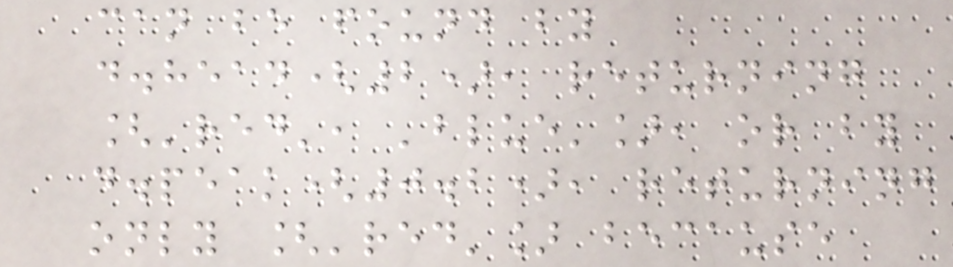can be found by
d.head(2), returning
['red', 'blue'], or by
d.peak(0.2), returning
only ['red'] because
